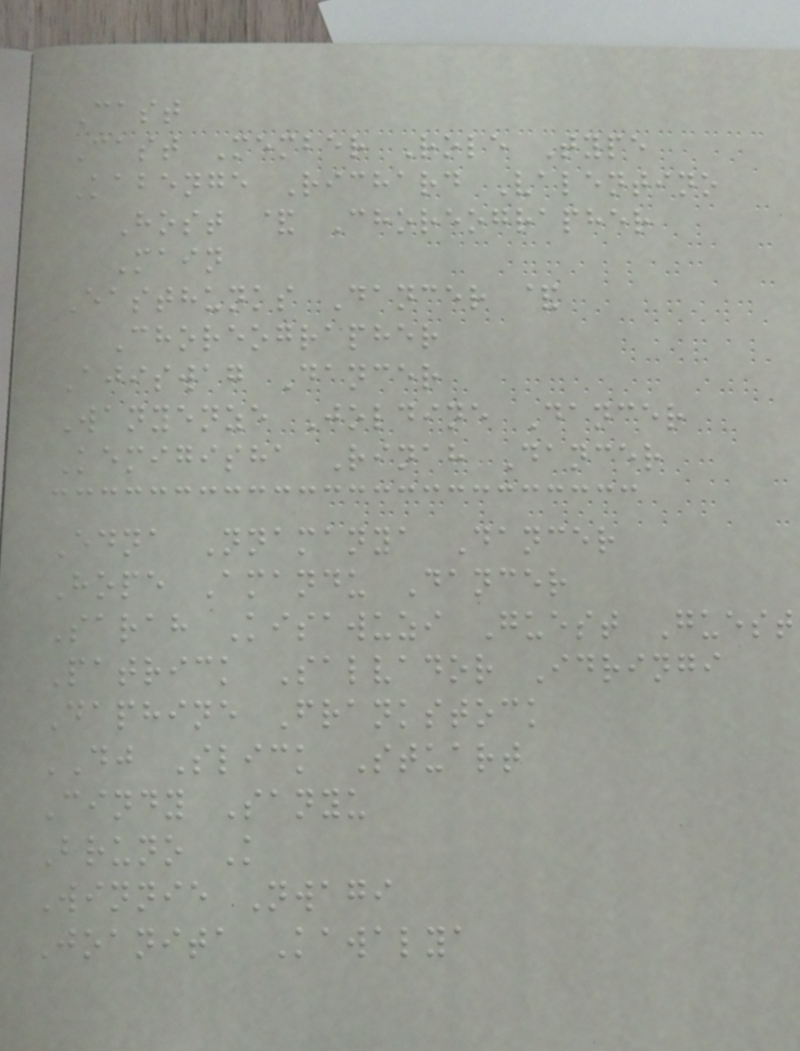Cast
Cast Member Role Type
Kabenge Richard Valentino
Host & Choreographer
Main
Easthunks Dancer &
Choreographer
Ajiswag Dancer
Wanyenze Joldine Dancer
Kemigisha Rinah Dancer
Edna Nnamanya Dancer
Hope Amandu Dancer
Sarah Kisawuzi Guest Guest
Patrick Salvador Idringi
Daphine Frankstock
DJ Slick Stuart
Cindy Sanyu
Bruno K
Winnie Nwagi
Joanita Kawalya
